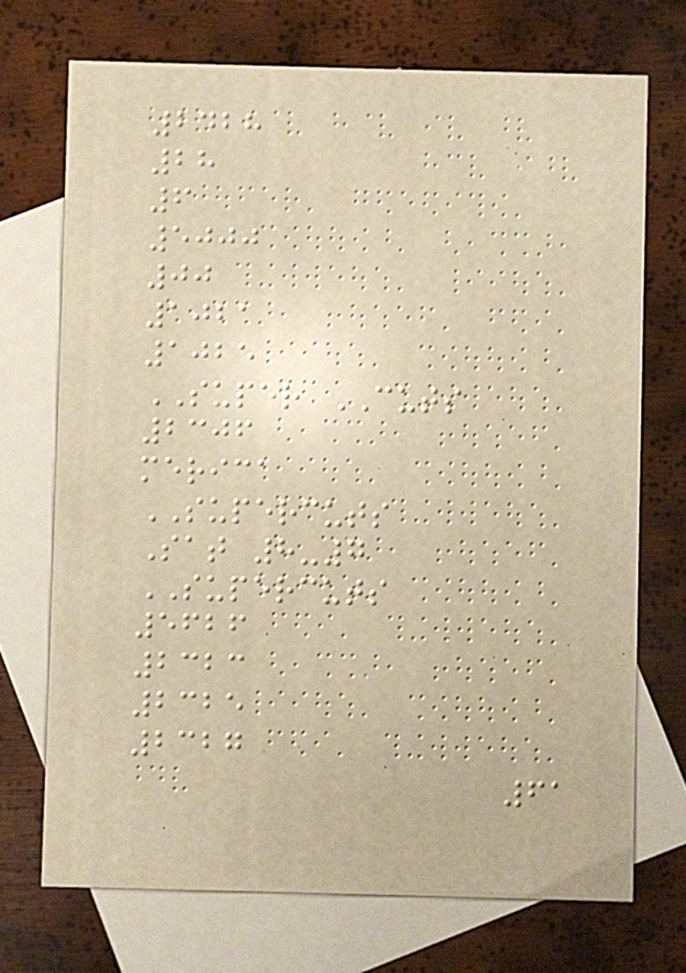2428
28
6
5000
00
1021
1025
SUPER CUTS
2306
merica
SUPERCUTS
Sat 8-7
SUPERCUTS
5626
2323
2325
2327
61
